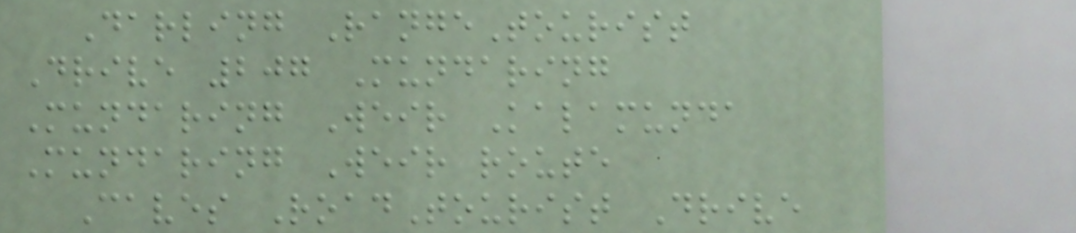Darling RangeTourist
Drive 207 Mundaring
Mundaring Weir Kalamunda
Mundaring Weir route
Caves RoadTourist Drive
